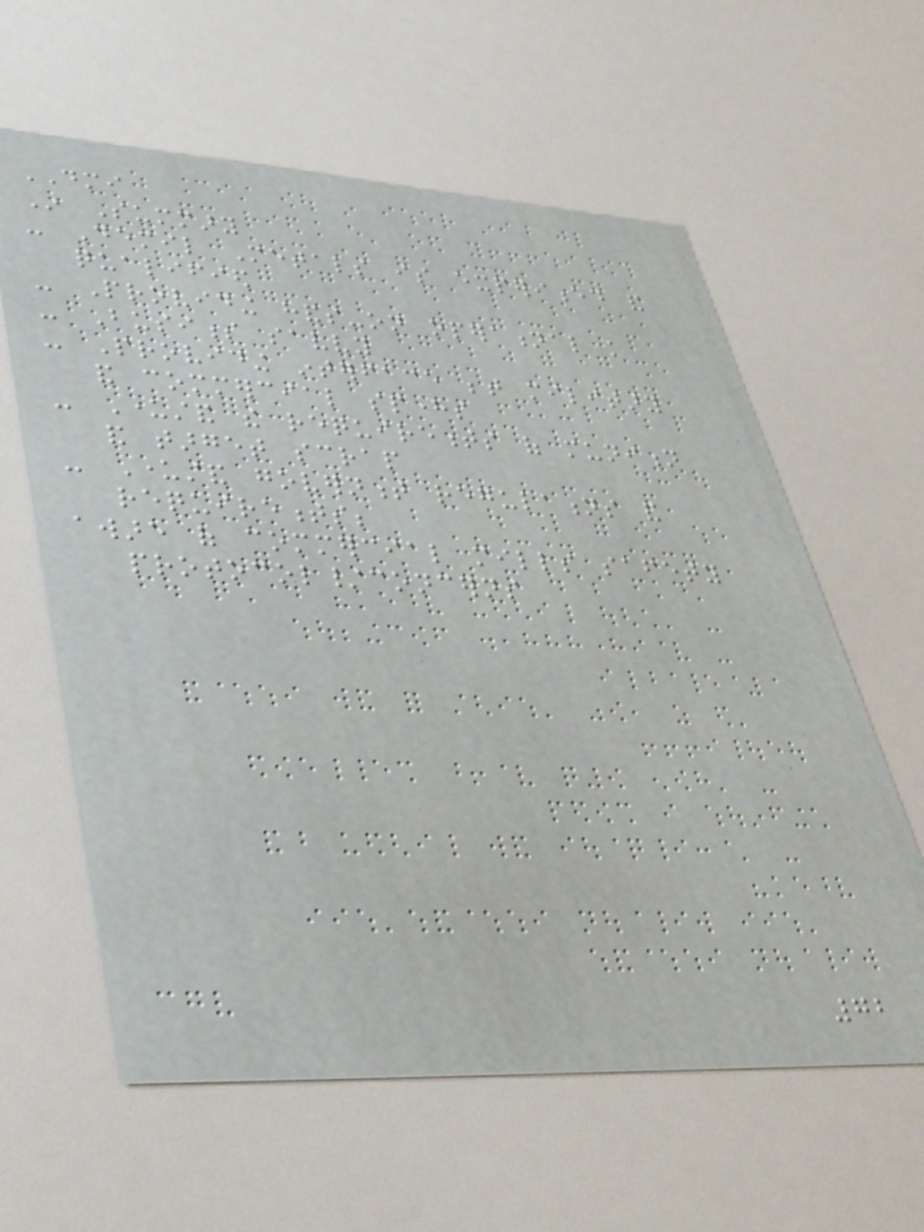DMI
In Summary
- Demil Metals is experienced and
qualified
- Providing hands-on operational knowledge
- Business savvy
- Providing interface between military
and commercial spheres
- Understand the requirements of munition
and target scrap
- Understand government regulations and
requirements;
aware of commercial mills safety
protocol/concerns
72
